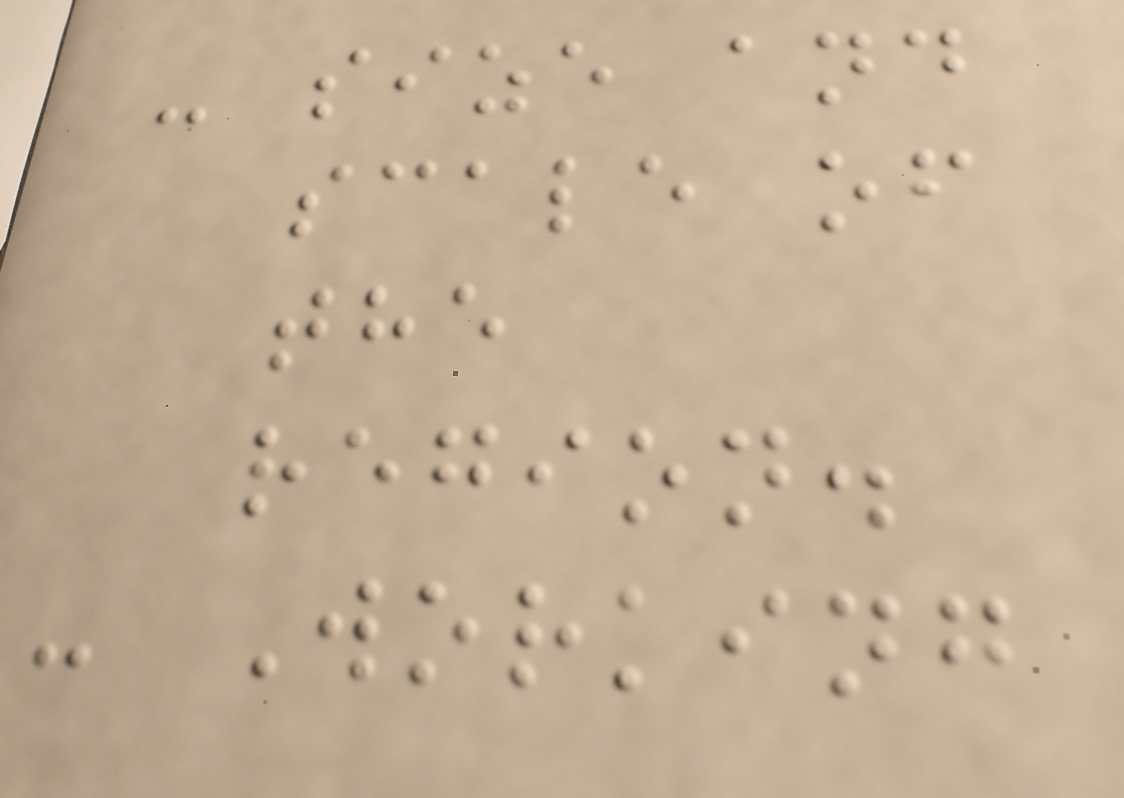- size and
scale of
the
region.
- Working
